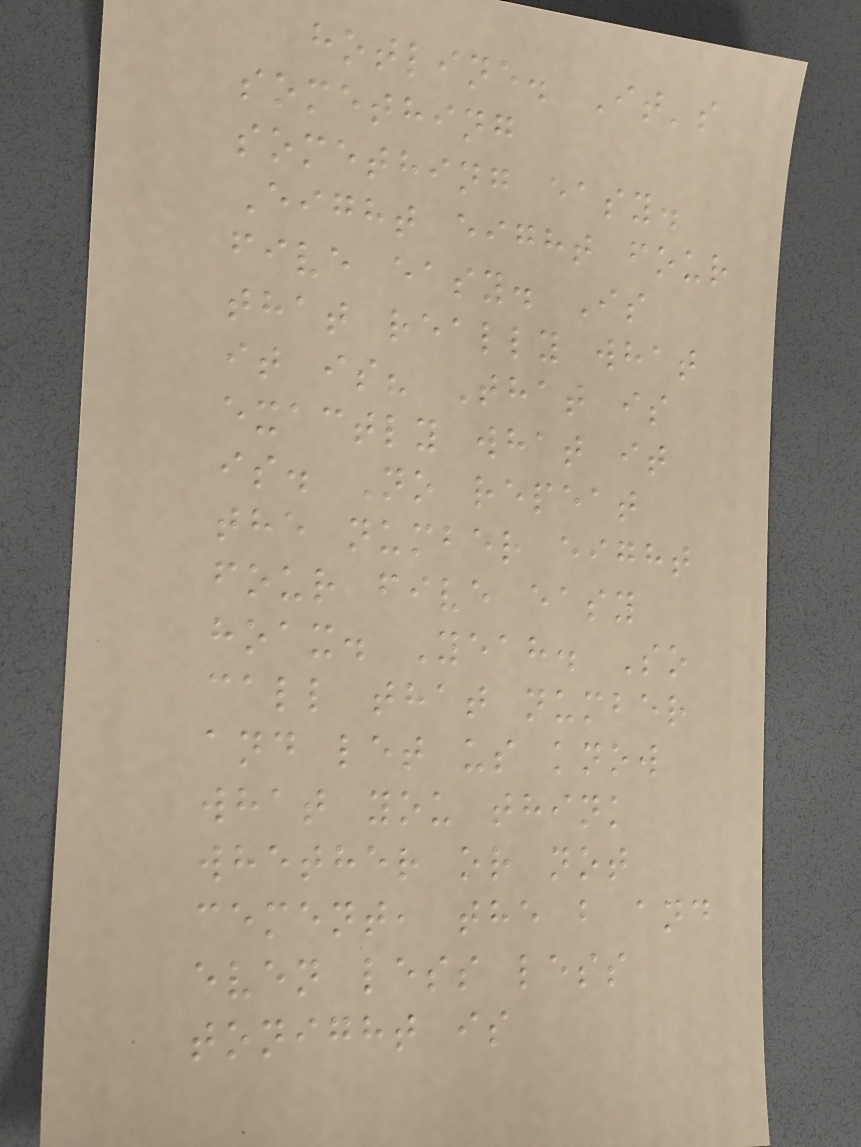hotline. It's
something
something easy.
Eight eight four
five easy. Is
that really what
it is? That is
exactly what it
is. No repeat
the number eight
four five easy
hoax. Yeah. So
call that number
and let us know
what you think
whether or not
cement, the b and
even less less
tonight is
